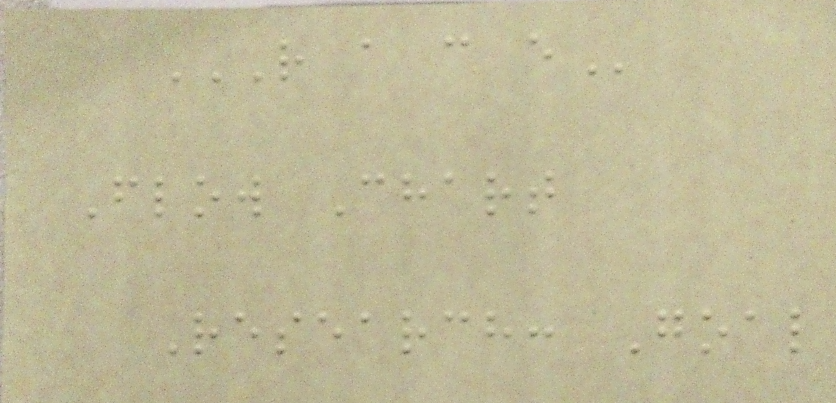R A C E
Flow Chart
Research: Goal
